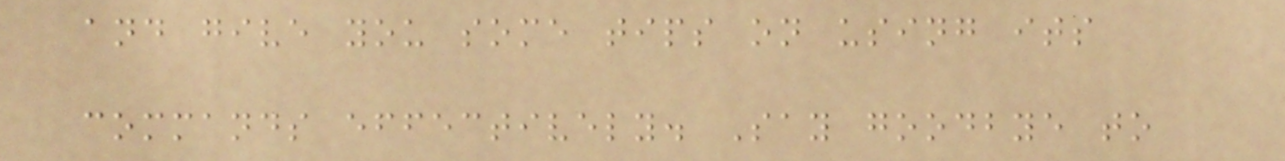and give you some tips on using its
commands effectively. Say goodbye to
